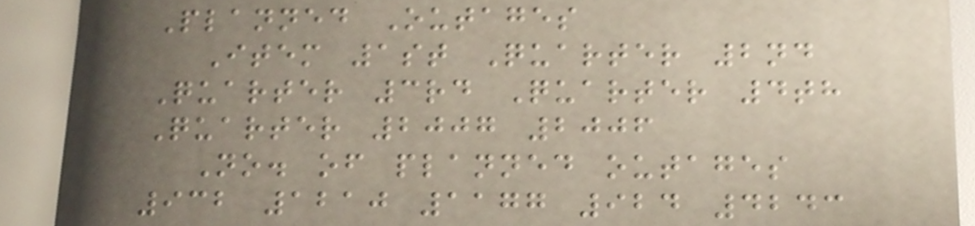Planned Outages
Item 1st Quarter 2nd
Quarter 3rd Quarter 4th
Quarter 2007 2006
No. of planned outages
932 1210 1177 924 4243
